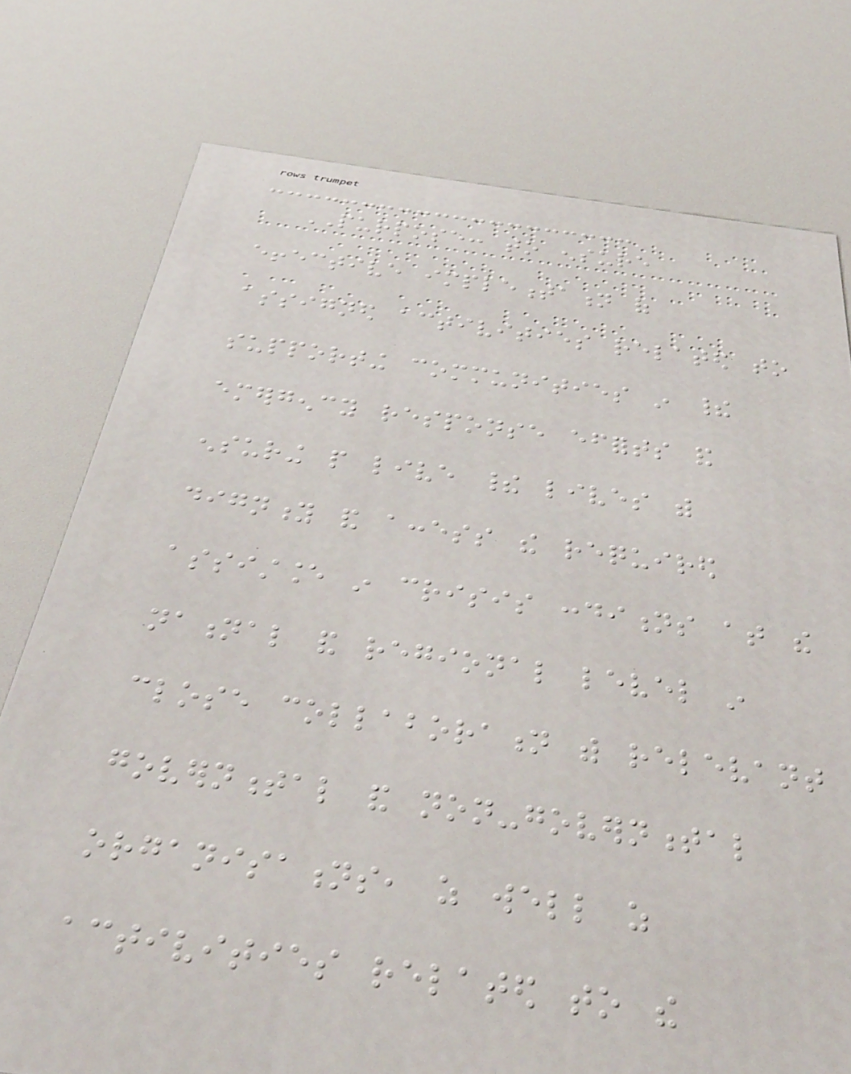PURPOSE: to ensure
effective implementation of
assigned activities related to
supporting communities in their
emergency response efforts and
ensuring people live their lives with
dignity and access the required
assistance in crisis conditions at the
national and regional level in
close collaboration with relevant
governmental and non-governmental
organisations, as well as
activities related to the
